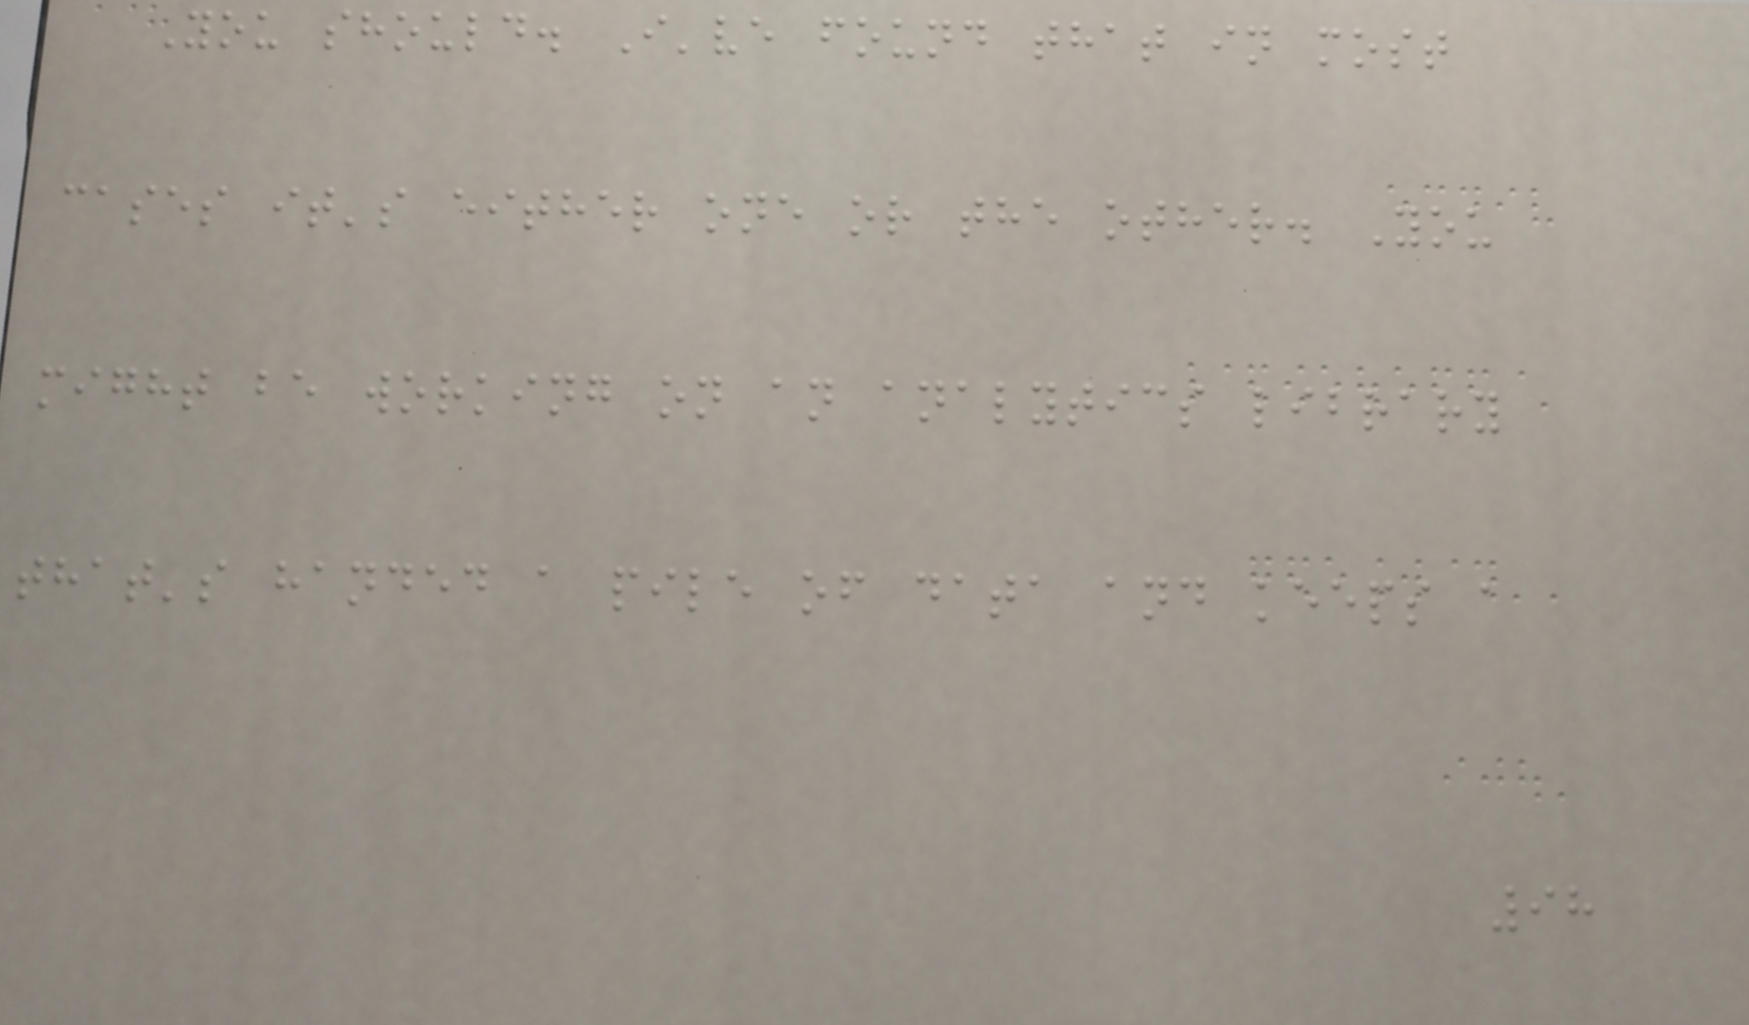You should. I've found that in most
cases it's either one or the other. You
might be working on an analytics library
that's handed a pile of data and keeps a
98
